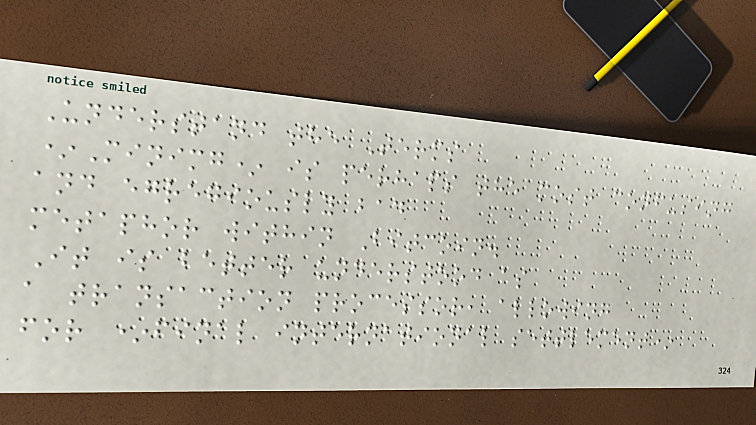Understand the Terms
*Minimg* is perhaps the most confusing
and egregiously bad
metaphor within Bitcoin.
It is better understood as
a transaction processor, allowing
for *final international settlement*
